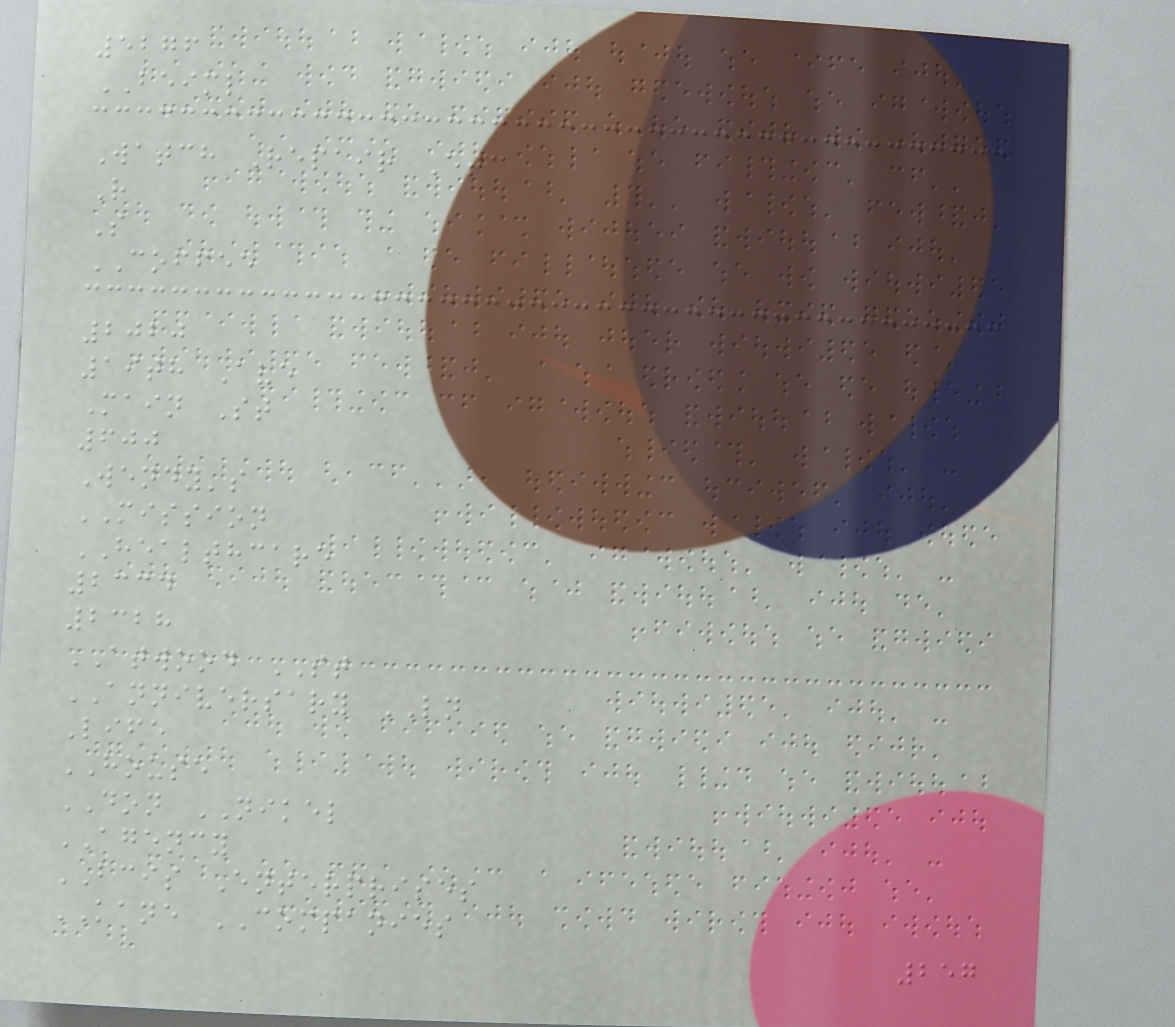5276
BEIML
Watch Repair Etc
R
S
COFFEE
2020
19th Ave
Main St
600
Wendy's
MISSION
HEALTHCARE
2334
2328
ATWOOD ST
ANNIVERSARY LN
Life
HOUSE
DON NIKEL
AGENCY
BCIS Enterprises
KANE COMPANIES
257
